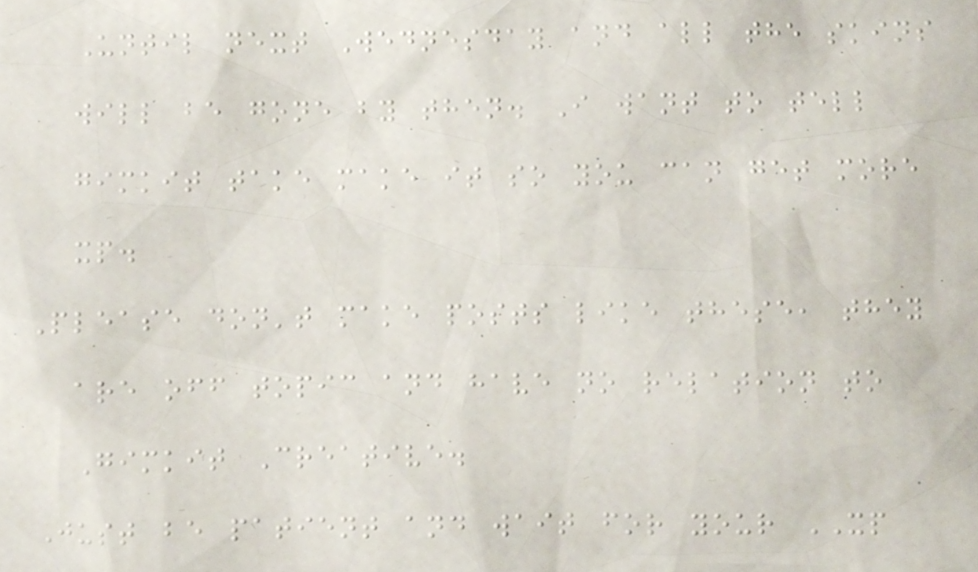Until next Wednesday and all the skins
will be gone by then. I want to tell
gimkit take make it so you can get more
xp.
Please don't make posts like these, they
are off topic and have no relation to
Gimkit Creative.
Just be patient and wait for your XP
